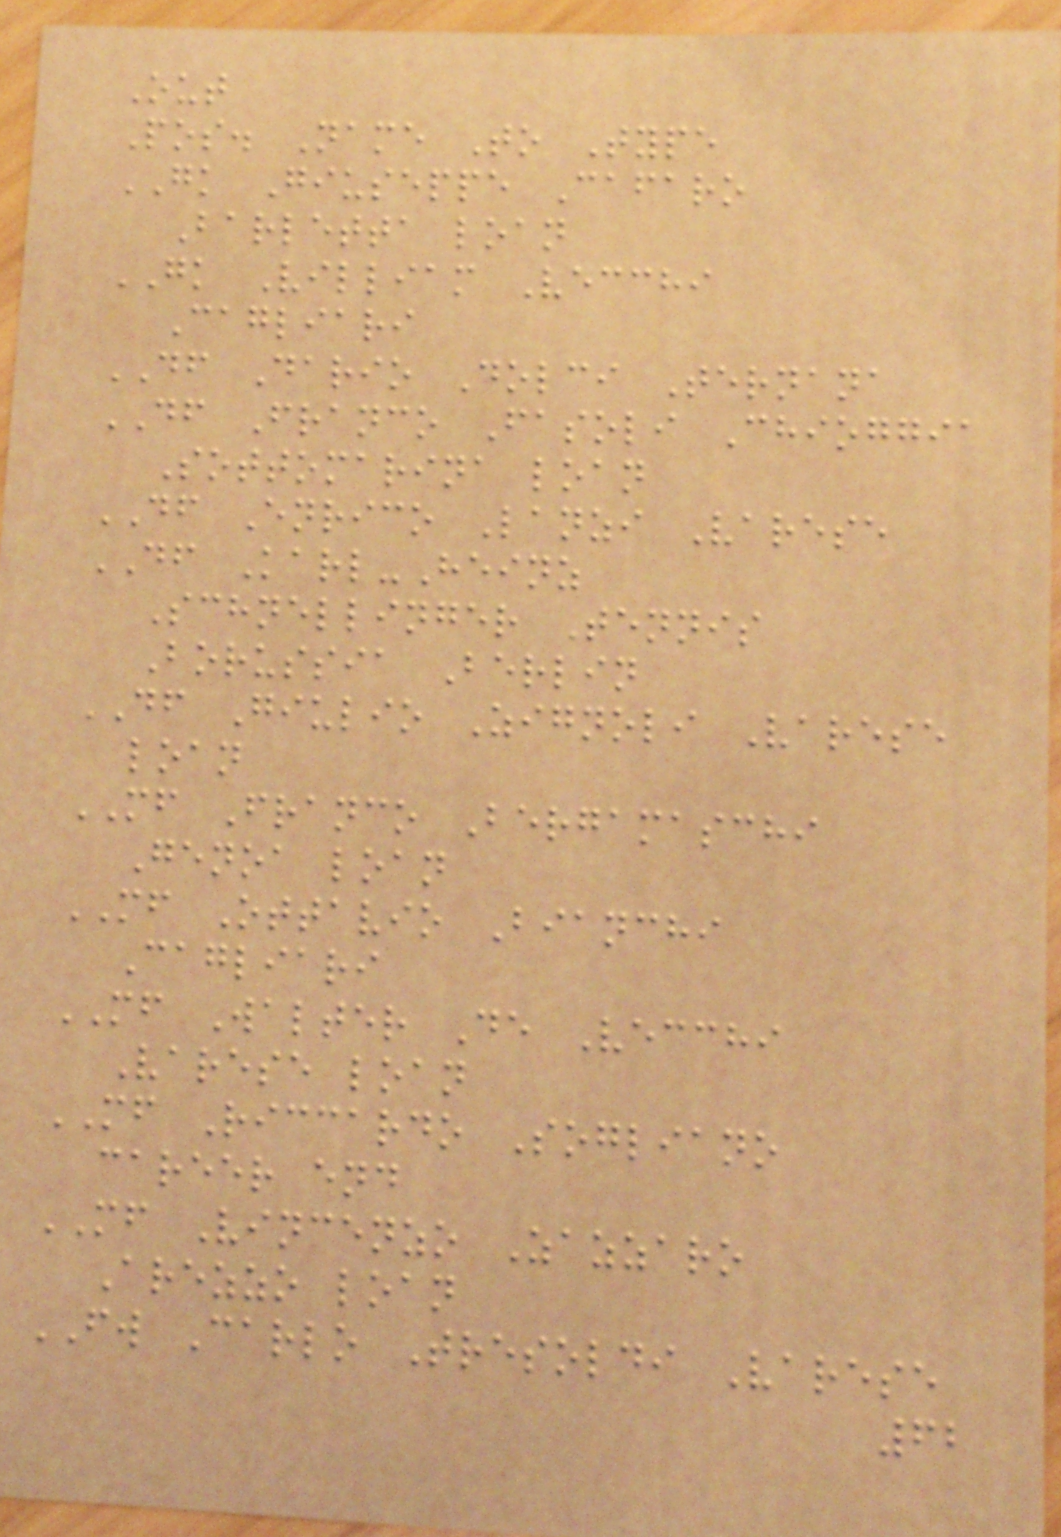Out
Pos. Name To Type
GK Giuseppe Cafaro
Barletta loan
GK Villiam Vecchi
Cagliari
DF Dario Dolci Ternana
DF Franco Fasoli Chioggia
Sottomarina loan
DF Enrico Lanzi Varese
DF Karl-Heinz
Schnellinger Tennis
Borussia Berlin
DF Giulio Zignoli Varese
loan
MF Franco Bergamaschi
Genoa loan
MF Ottavio Bianchi
Cagliari
MF Walter De Vecchi
Varese loan
MF Riccardo Sogliano
career end
MF Vincenzo Zazzaro
Arezzo loan
FW Carlo Tresoldi Varese
62
